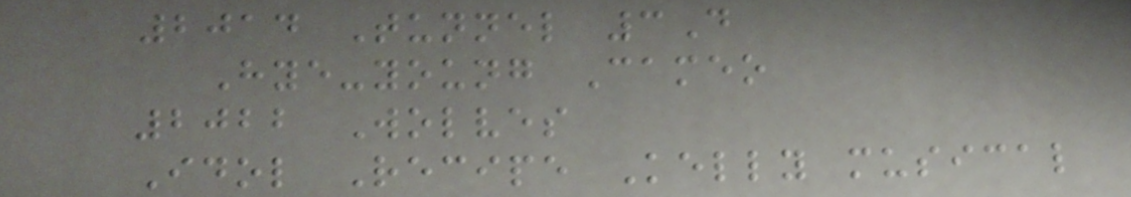2014 Tunnel 3D
Hye-young Cameo
2022 Wolves
Idol Recipe Kelly musical
